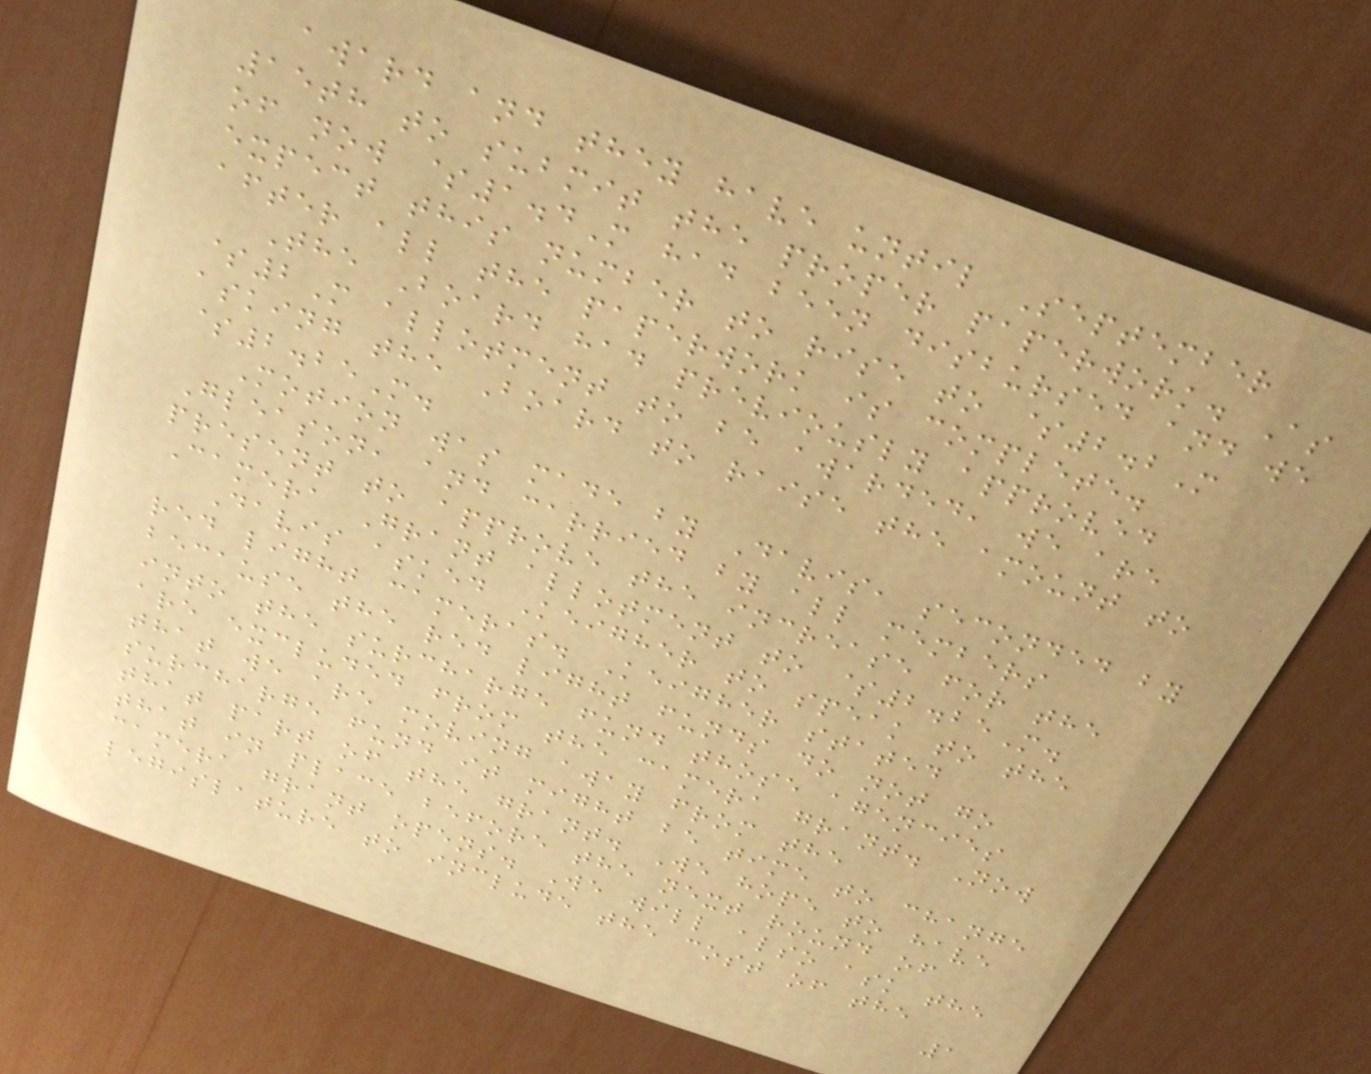award and they have until September
15th to submit the proper paperwork. As
of now $1.4M had been disbursed and we
expect this number to rise to $2.2M
after all the paperwork is complete.
The Board had previously approved
$2M allotment to be awarded, we are
asking the Board to raise the amount to
$2.25M.
Motion was made by Davis, seconded by
Gleason, and carried by all members
present to approve the increase for the
Camera Grant allotment to $2.25M.
Davis asked Keigher to speak to the
red light cameras. Keigher stated
because the red light funds do not go
into the surcharge fund those agencies
are excluded from the camera grant. Now
that we are moving away from the
surcharge fund it might be time to change
that part of the grant. We hope to have
that in place before the next round of
camera grant opens. We will also ask the
legislature to include the cost of the
1
